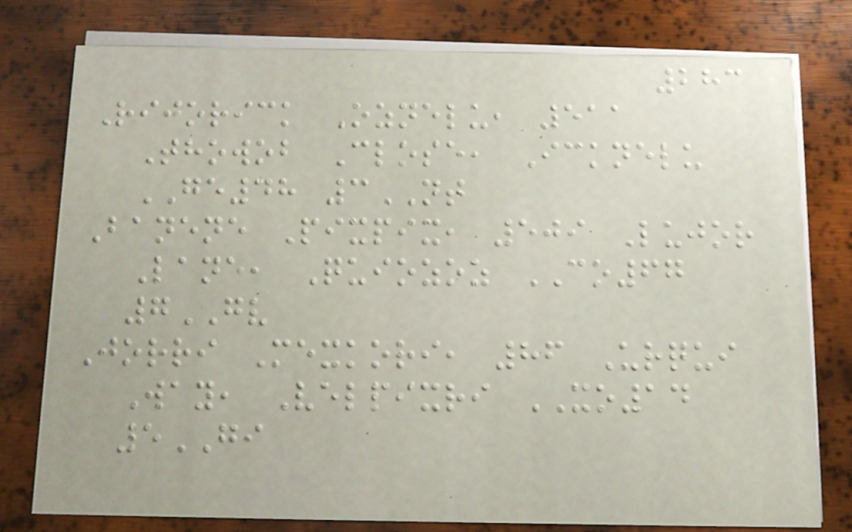283
Rijorick Oznelu, 511
Thowob Close, Icknelu
GE48 3NT
Banene Pixpix, 509 Lujor
Lane, Quiozoz CO67
7GV
Jorri Mexkori, 86 Urqui
Way, Velpixri XO14
5GI
